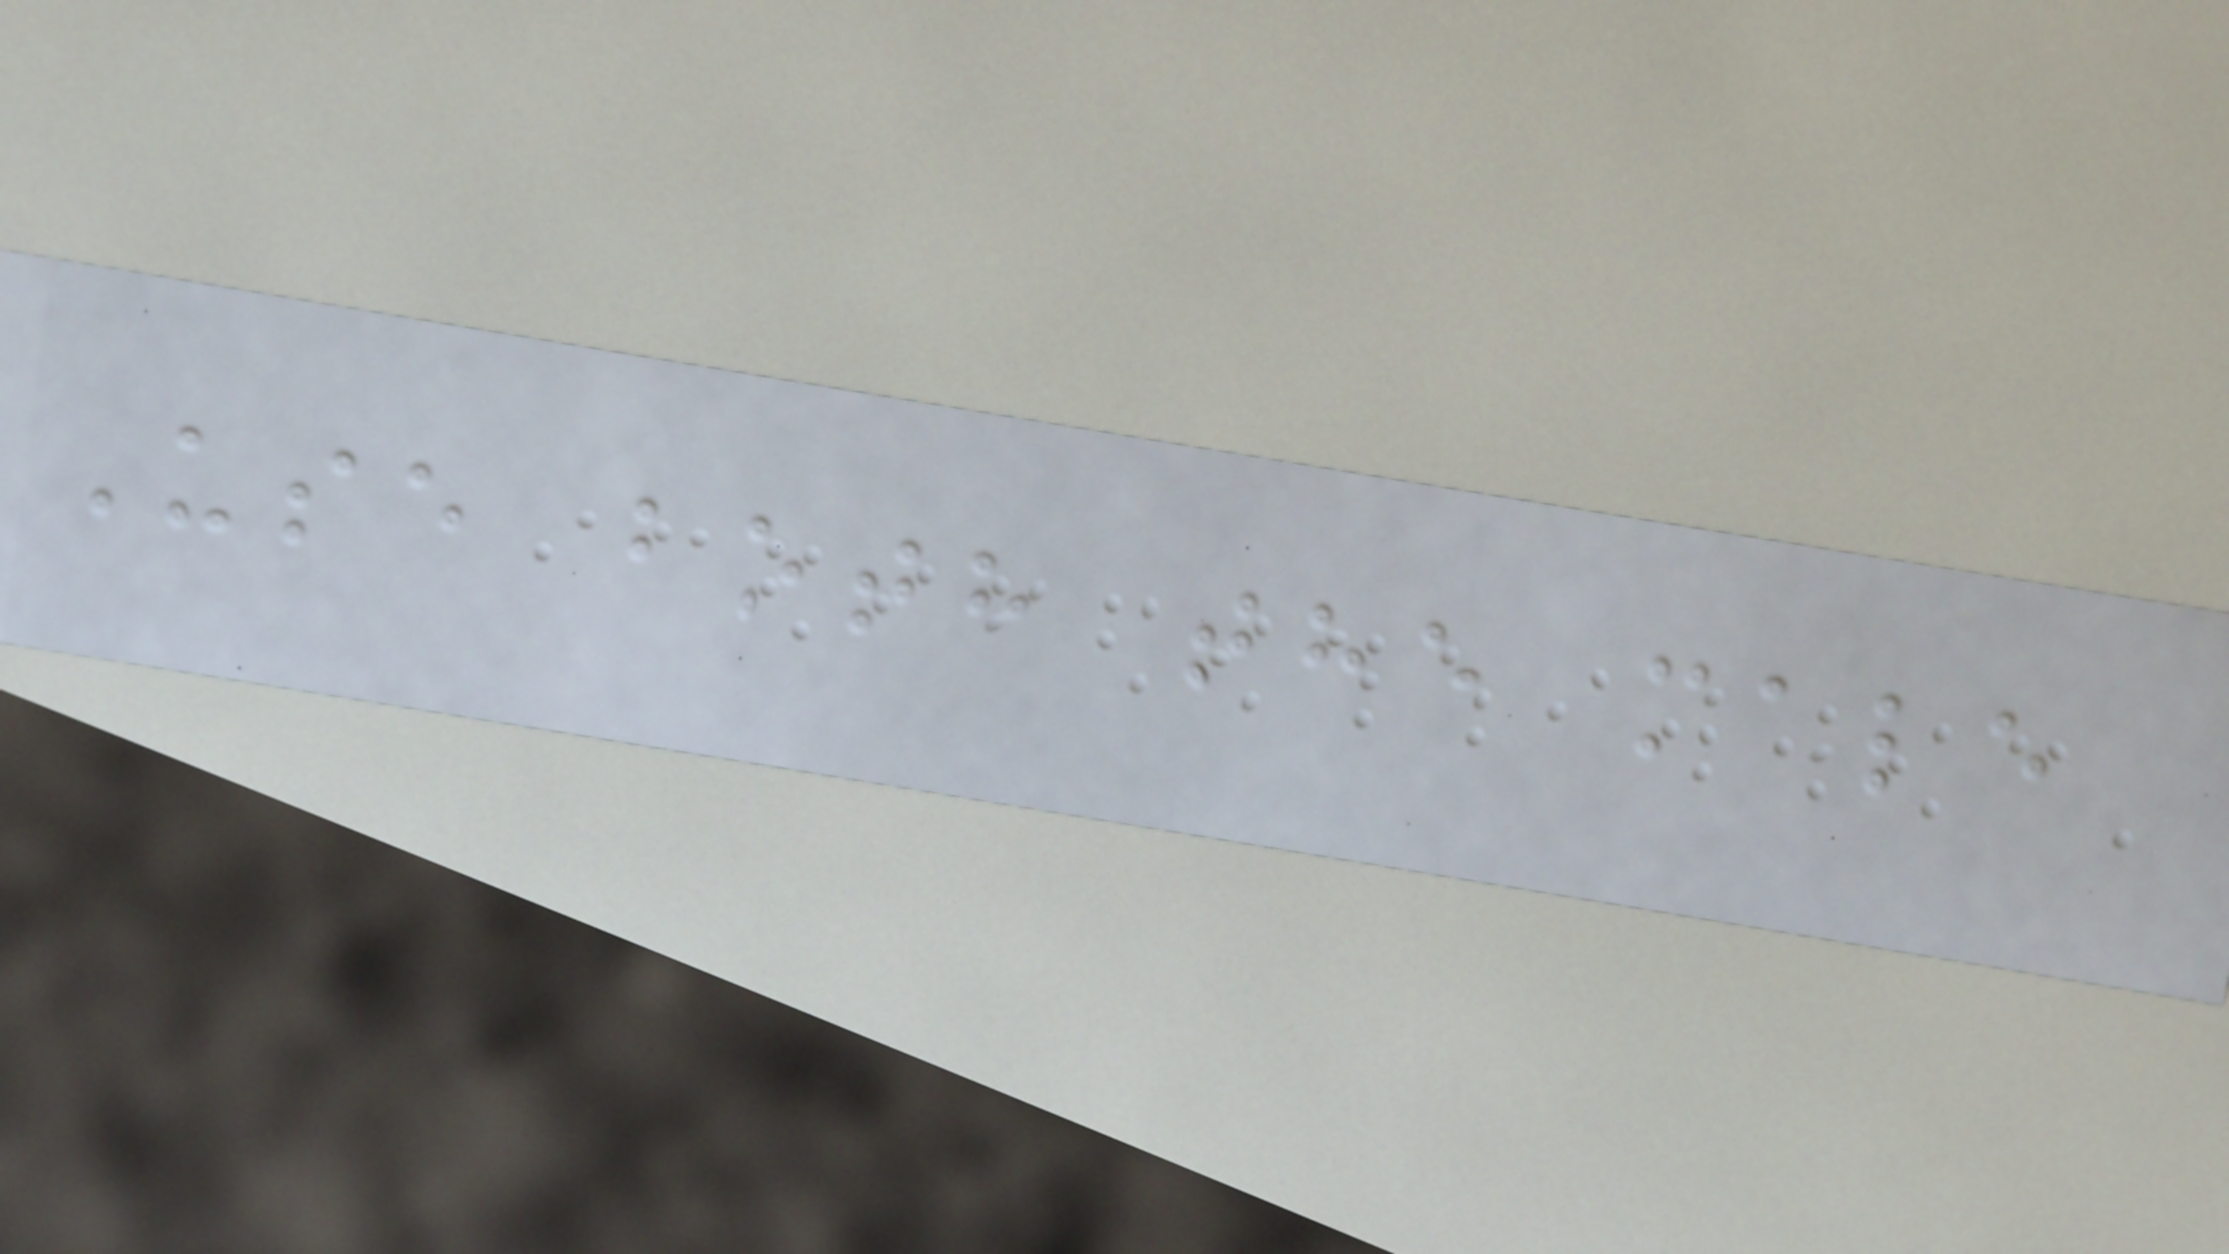Use both the male
